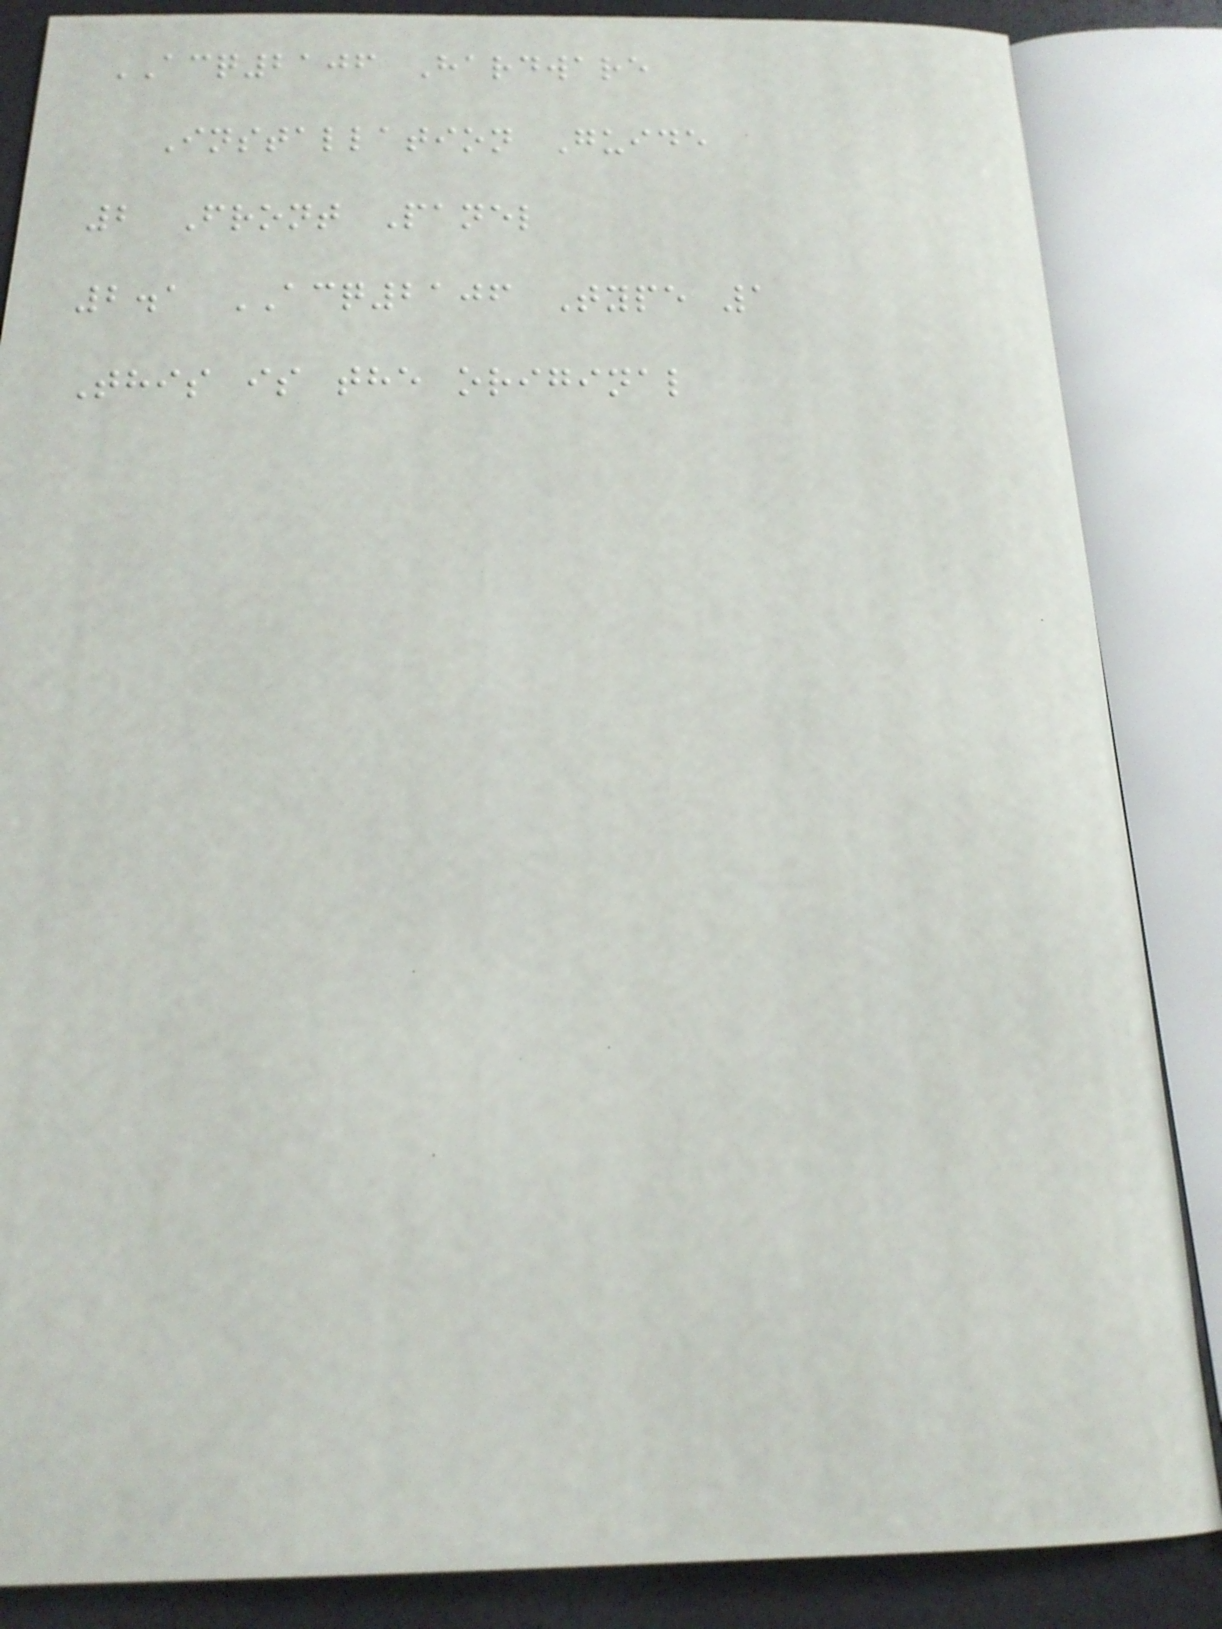ACQ2106 Hardware
Installation Guide
2 Front Panel
2.1 ACQ2106 Type 1
This is the original
